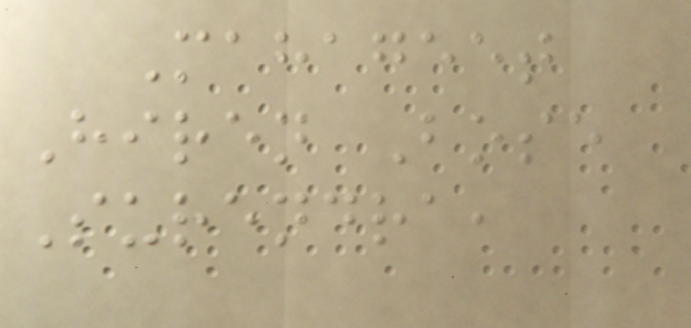Mahageet
Hiren Bose
Surendra,
